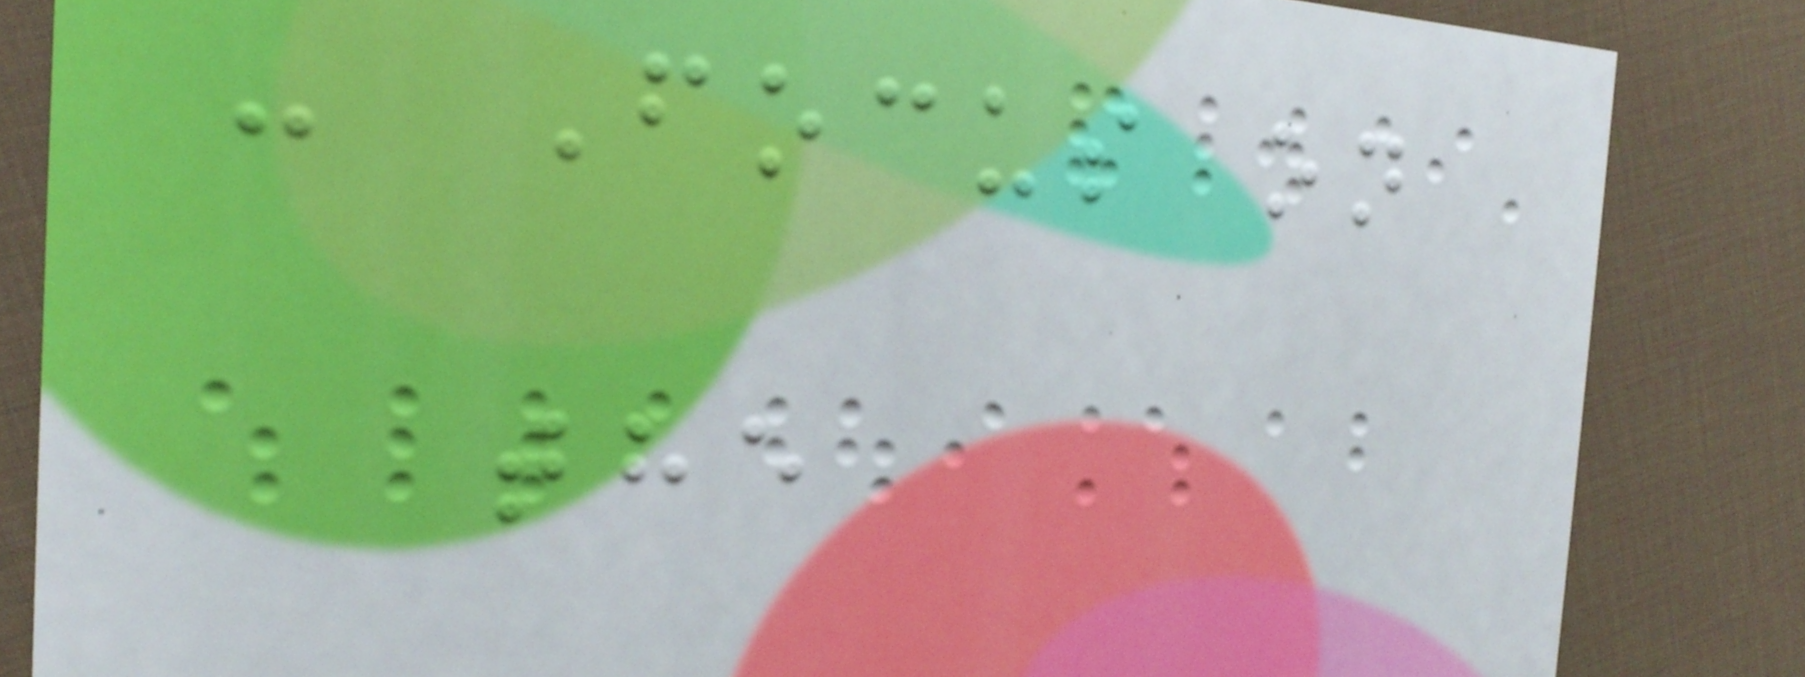- Focus on
the
